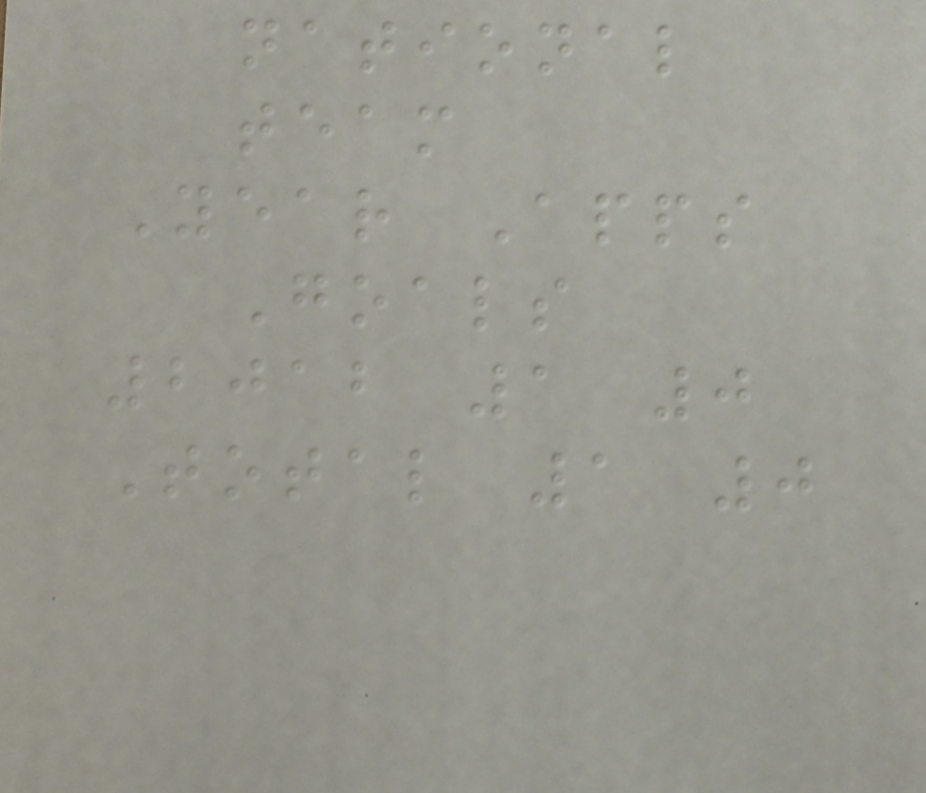national
team
Year Apps
Goals
2012 1 0
Total 1 0
